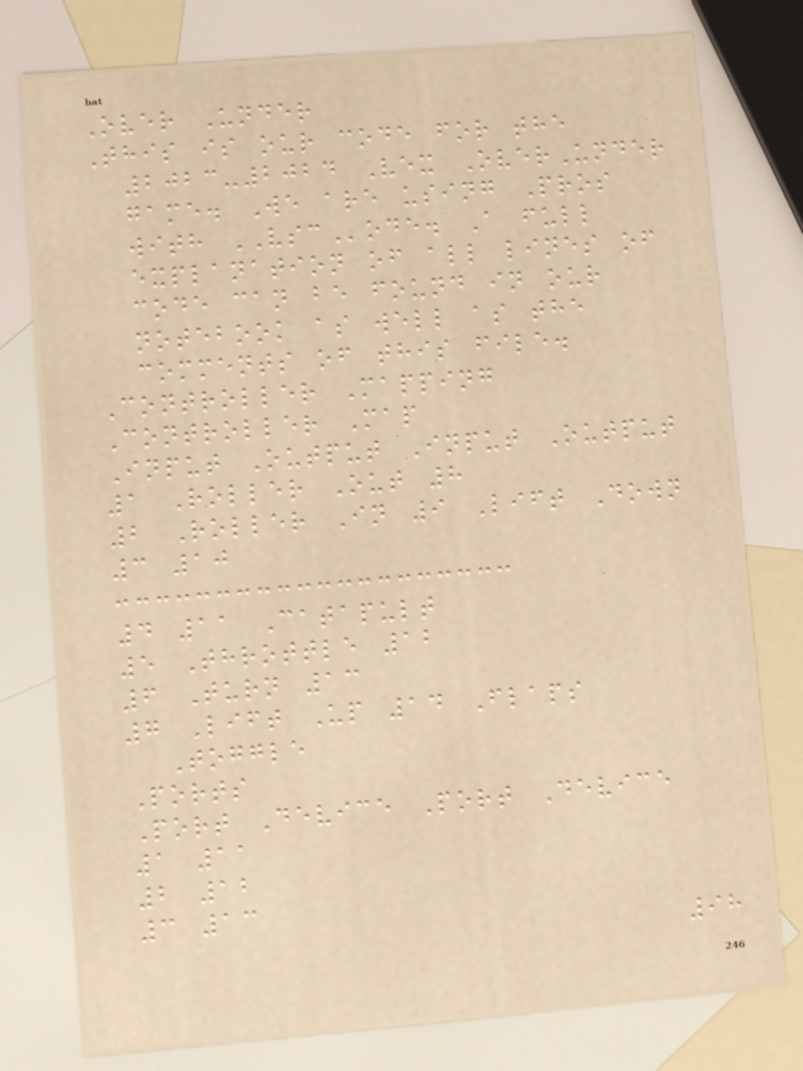Over Under
This is our code for the
2023-2024 Vex OverUnder
game. We are using Pros
with VSCode. A full
explanation of all lines of
code can be found in our
notebook as well as the
comments of this file.
Controller Mapping
Controller Map
Input Output Input Output
1 Roller Out 8
2 Roller In 9 Lift Down
3 10
4 11 Catapult
5 Throttle 12
6 Turn 13
7 Lift Up 14 Flaps
Toggle
Ports
Port Device Port Device
1 11
2 12
3 13
98
